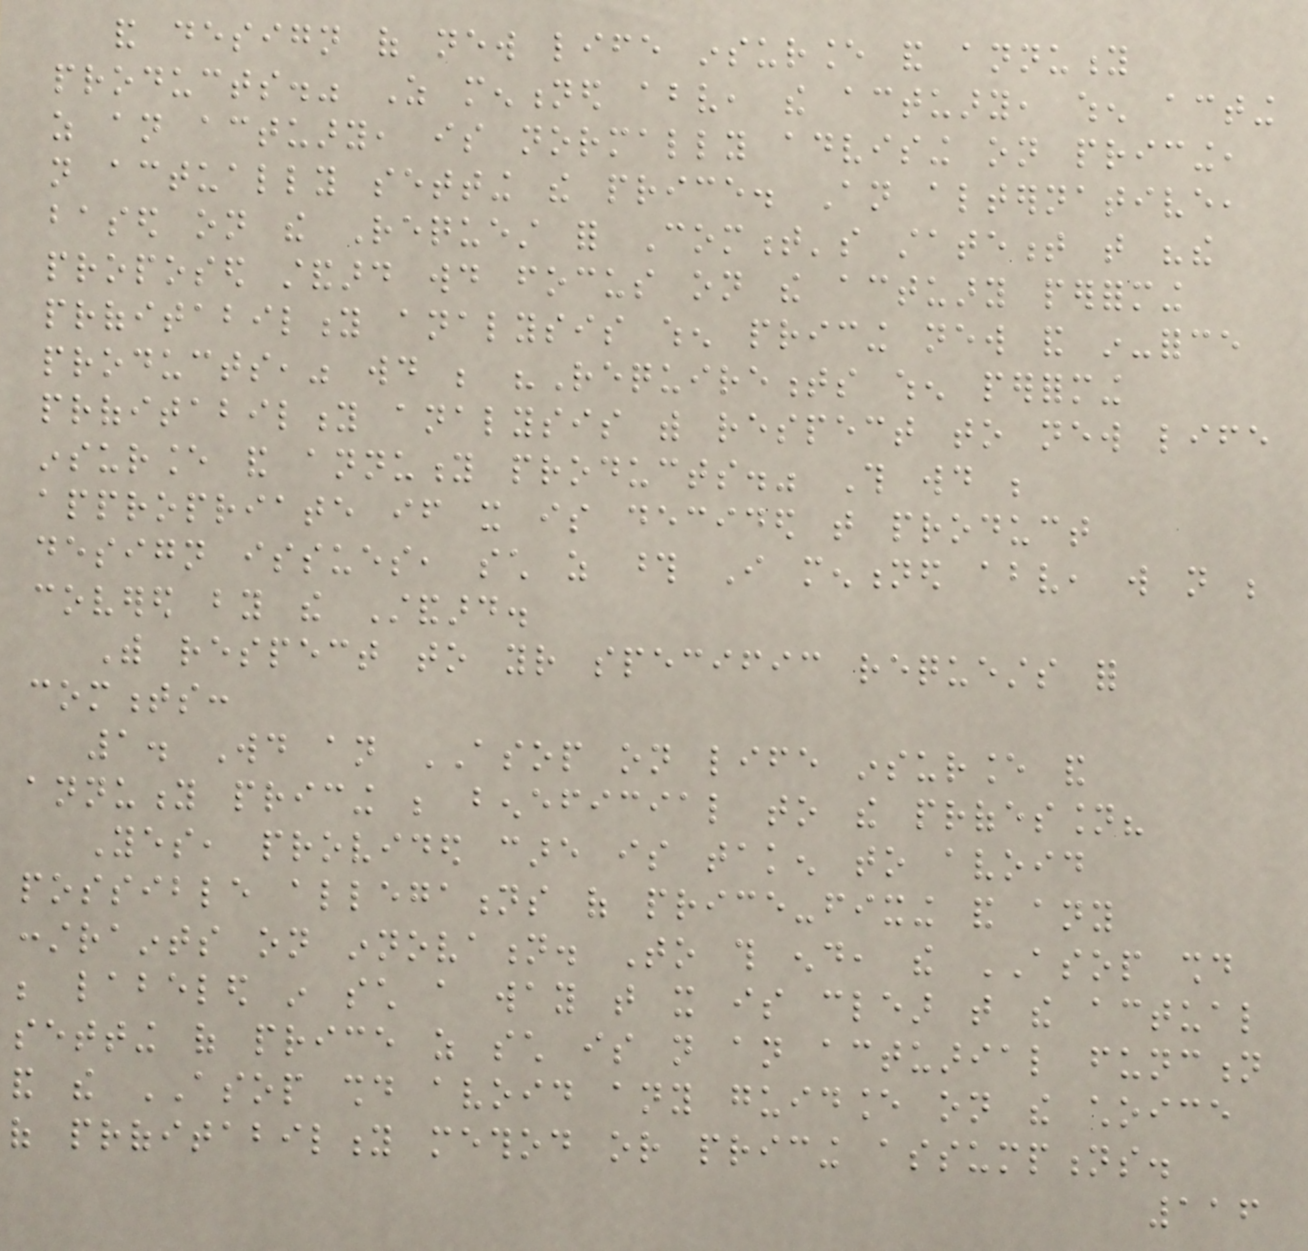and design of new life insurance and annuity
products." As mentioned above, the actuary, when acting
as an actuary, is normally advising on pricing,
not actually setting the price. An alternative,
based on the Request for Comment's statement that "the
proposed standard would focus on the actuary performing
profitability analysis when pricing new and in-force
products," would be "Requirements when performing
profitability analysis with respect to new life
insurance and annuity products." This would be
appropriate if it is decided that product
design issues, such as those I mentioned above, will not be
covered by the Standard.
With respect to your specific requests for
comments:
1. Would an ASOP on life insurance and
annuity pricing be beneficial to the profession?
Yes, provided care is taken to avoid
possible allegations of price-fixing and any
constraints on innovation. To this end, the ASOP should
be labeled in such a way that it is clear that the actual
setting of price as such is not an actuarial function
and the ASOP should avoid any guidance on the choice
of profitability method or pricing assumptions.
116
